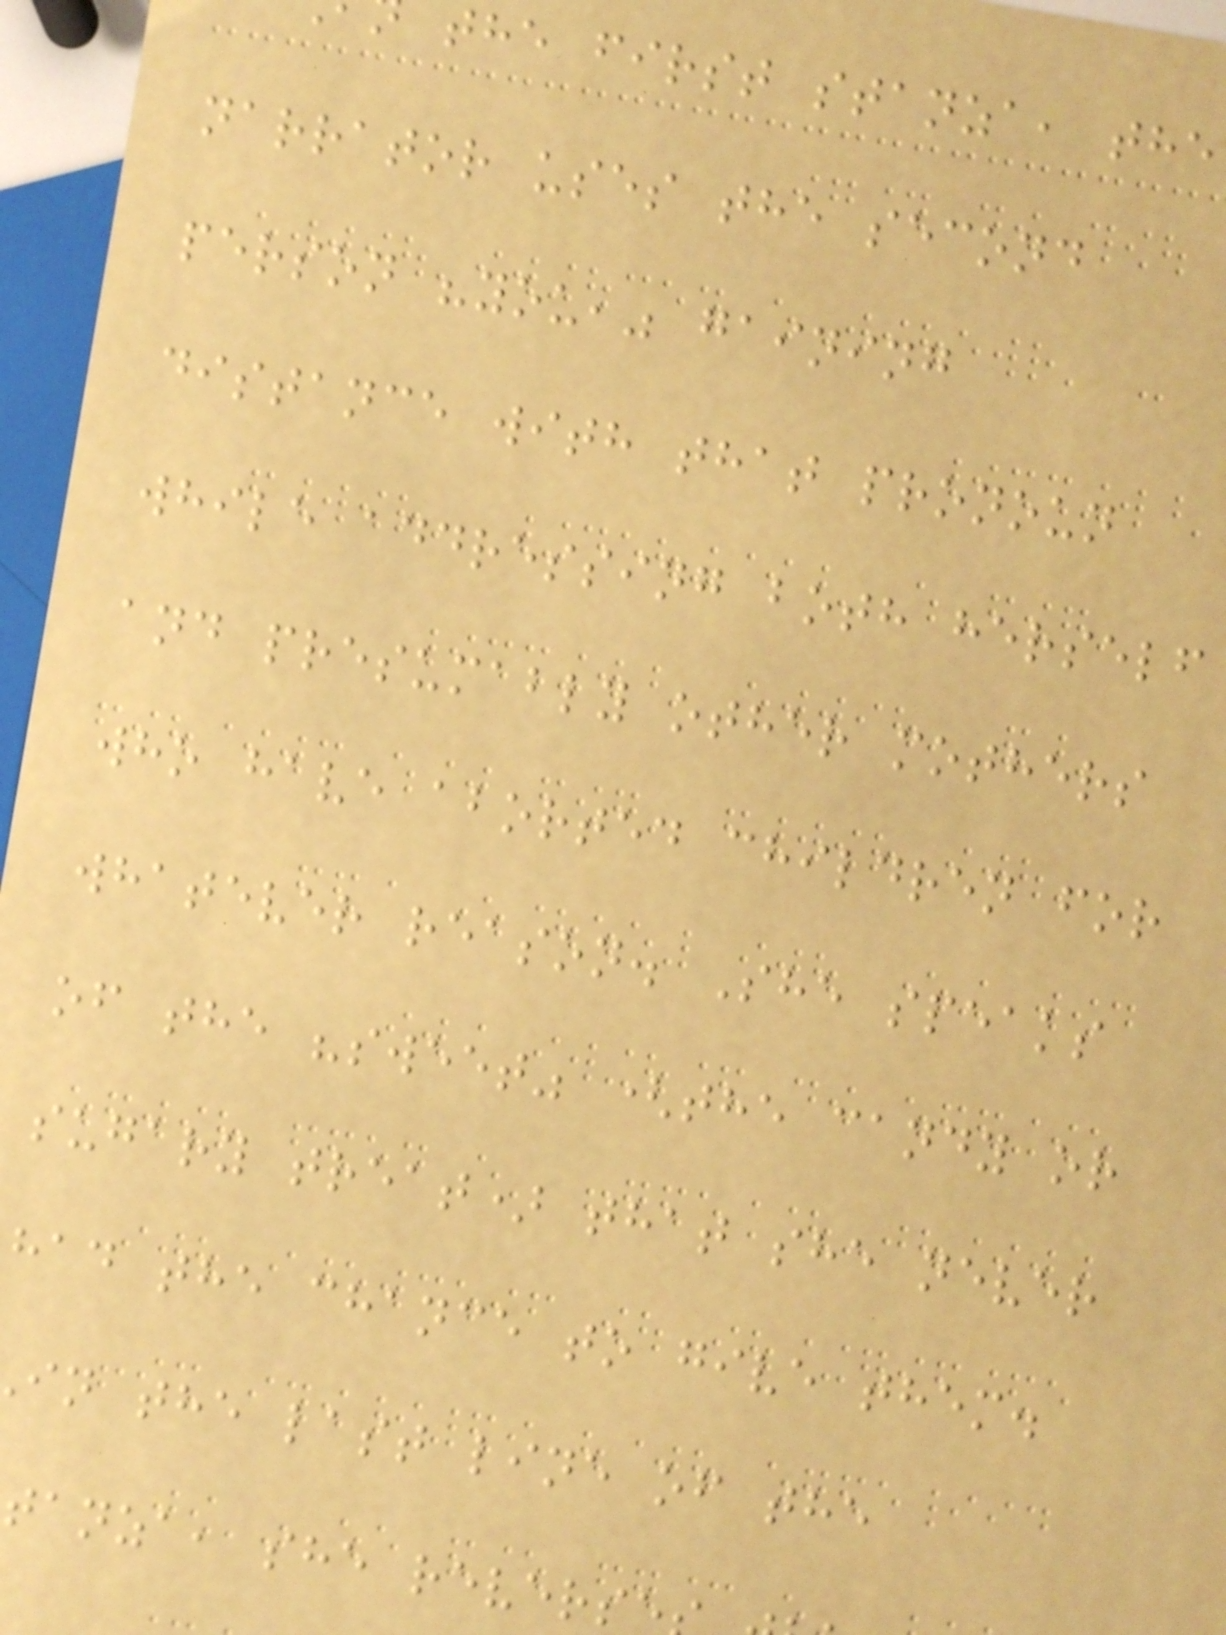the first stanza, the
narrator uses the second
person "you," gaining
distance with that pronoun
while addressing both herself
and presumably other mothers
who have aborted children for
whatever reason. She speaks
of the "sweet" (the candy or
sugary treat) that she never
had the chance to give them.
in the last line of the
tanza, she revers
